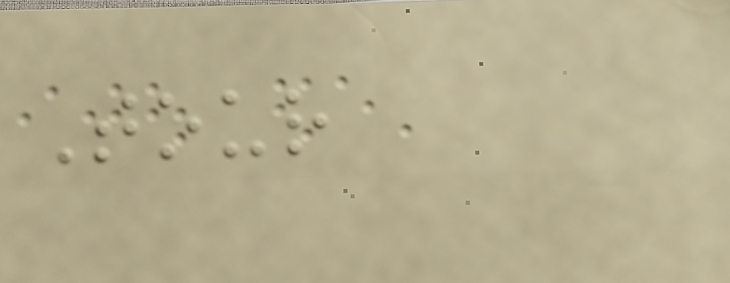Tour
